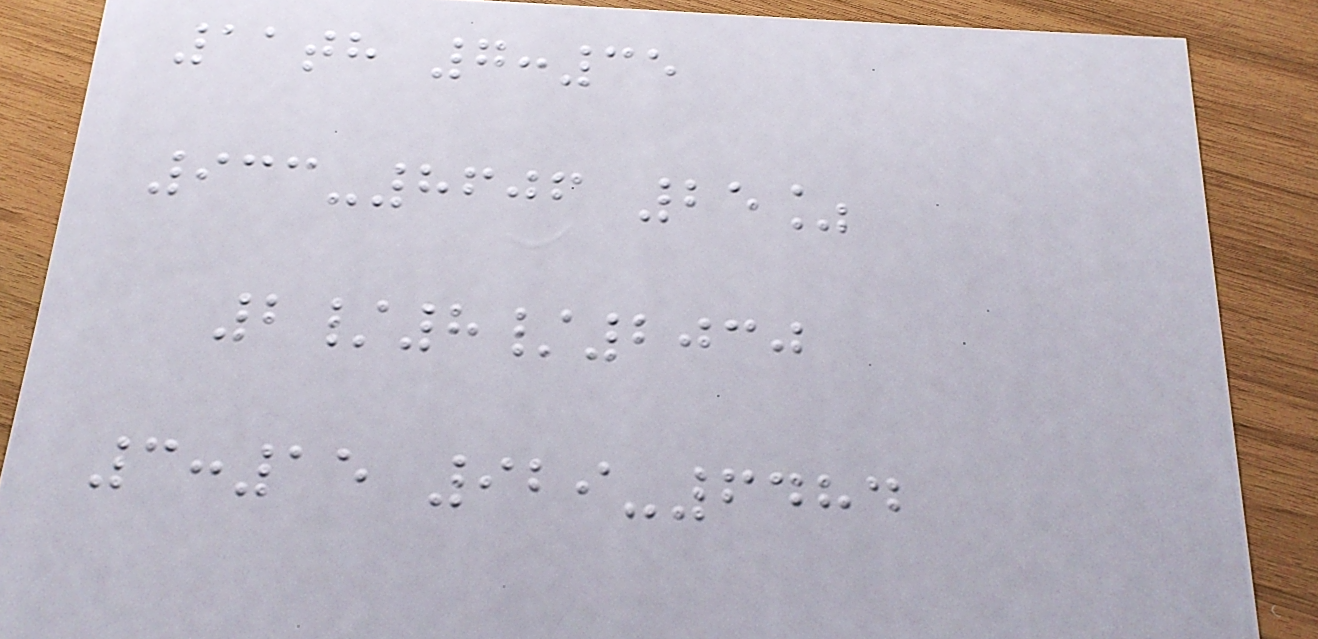11th 7:35
933-8606 25%
2/8/2030
3:15 929-6484
